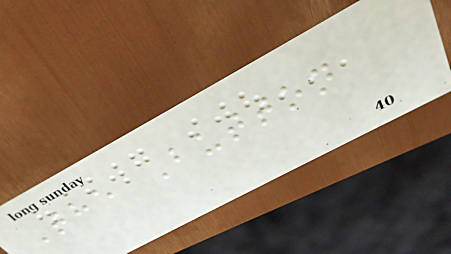The Button
